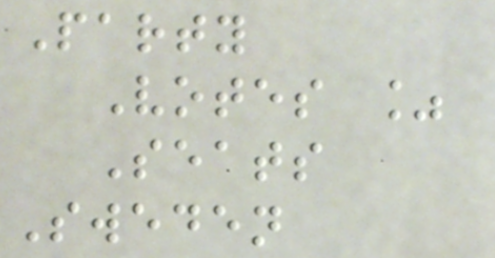Party
Votes %
Seats
Sweden
